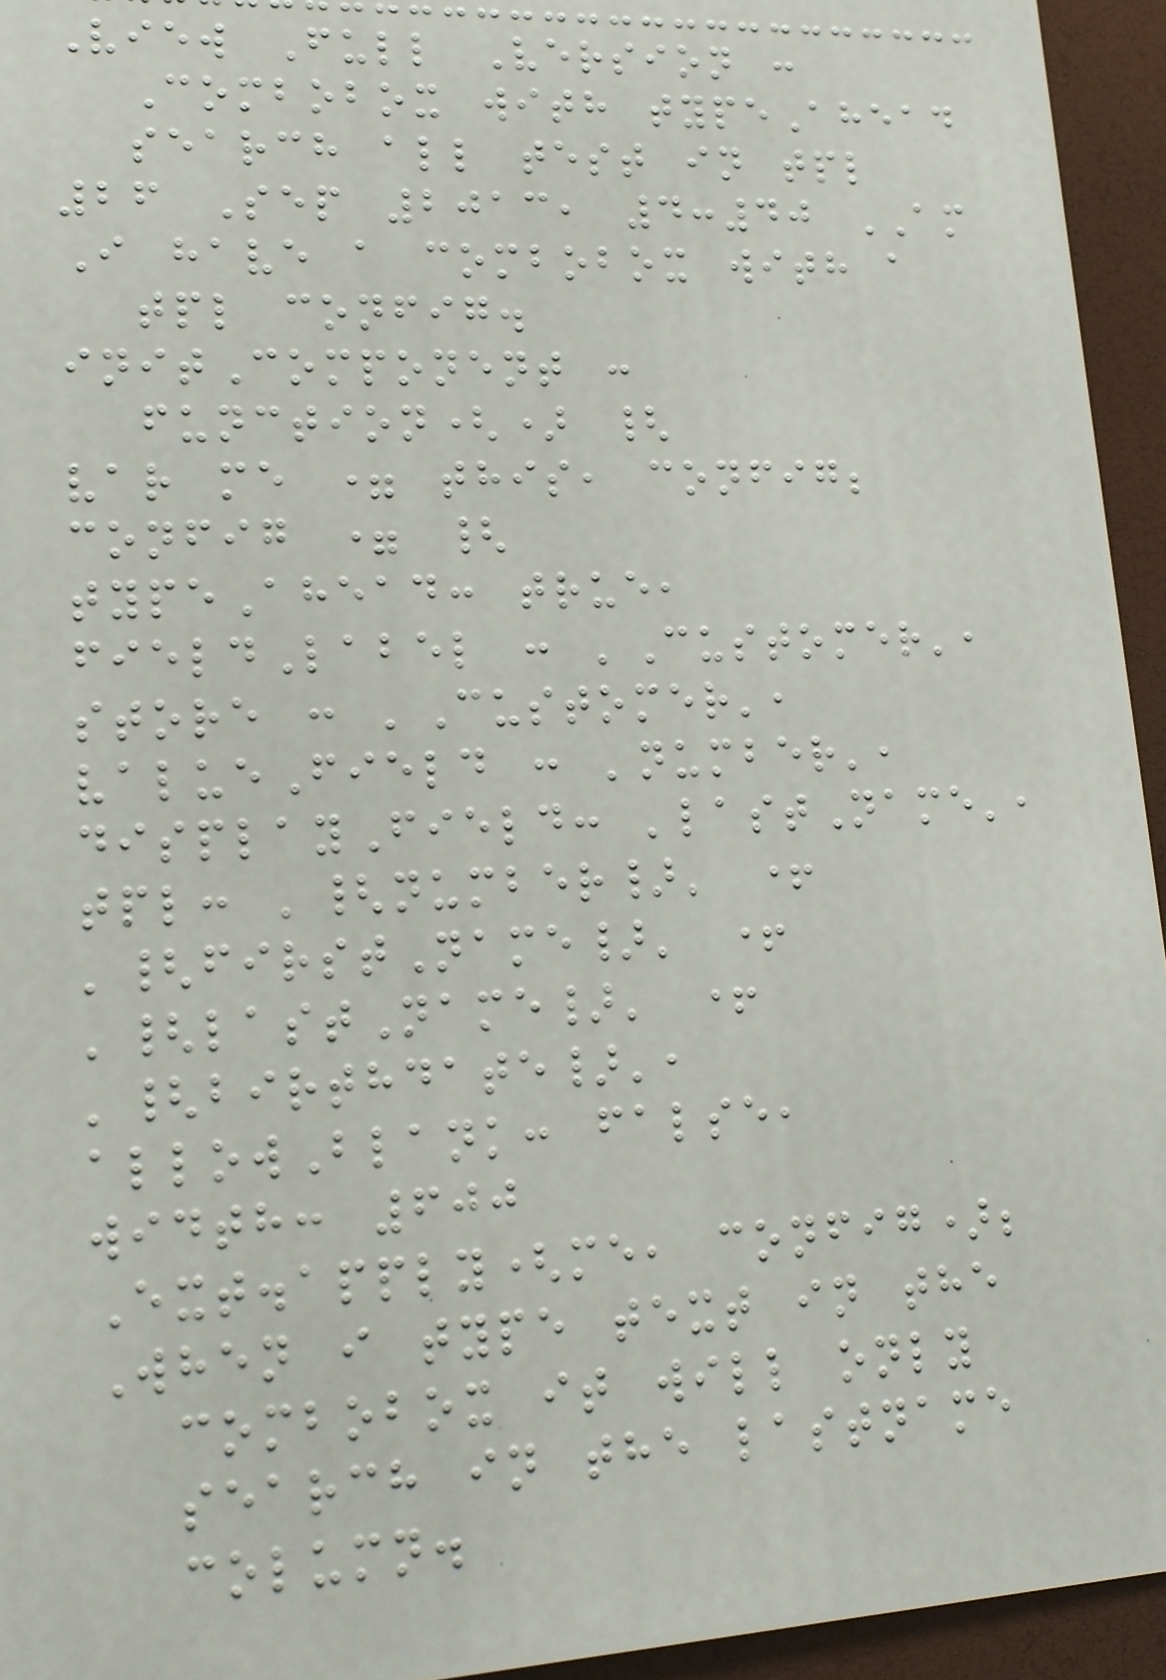View Full Version :
Combobox with typeAhead
search all test in tpl
26 Sep 2013, 4:40 AM
I have a combobox with a
tpl config.
initComponent :
function() {
var me = this, config;
config = {
typeAhead: true,
fieldLabel : 'Customer',
store : 'Customer',
valueField : 'number',
displayField: 'lastName',
tpl: '{number}' +
'{firstName}' +
'{lastName}' +
'{birthdate}',
allowBlank: false,
width: 600
Ext.apply(me, config);
When i type text in the
combobox it will only
search in the lastname
column.
